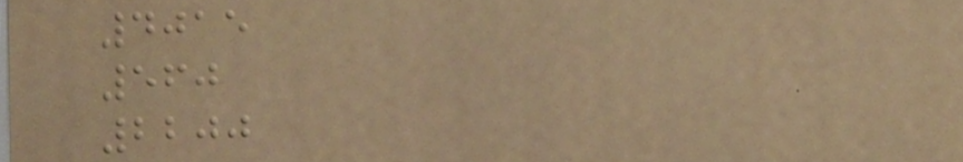4015
560
2200
